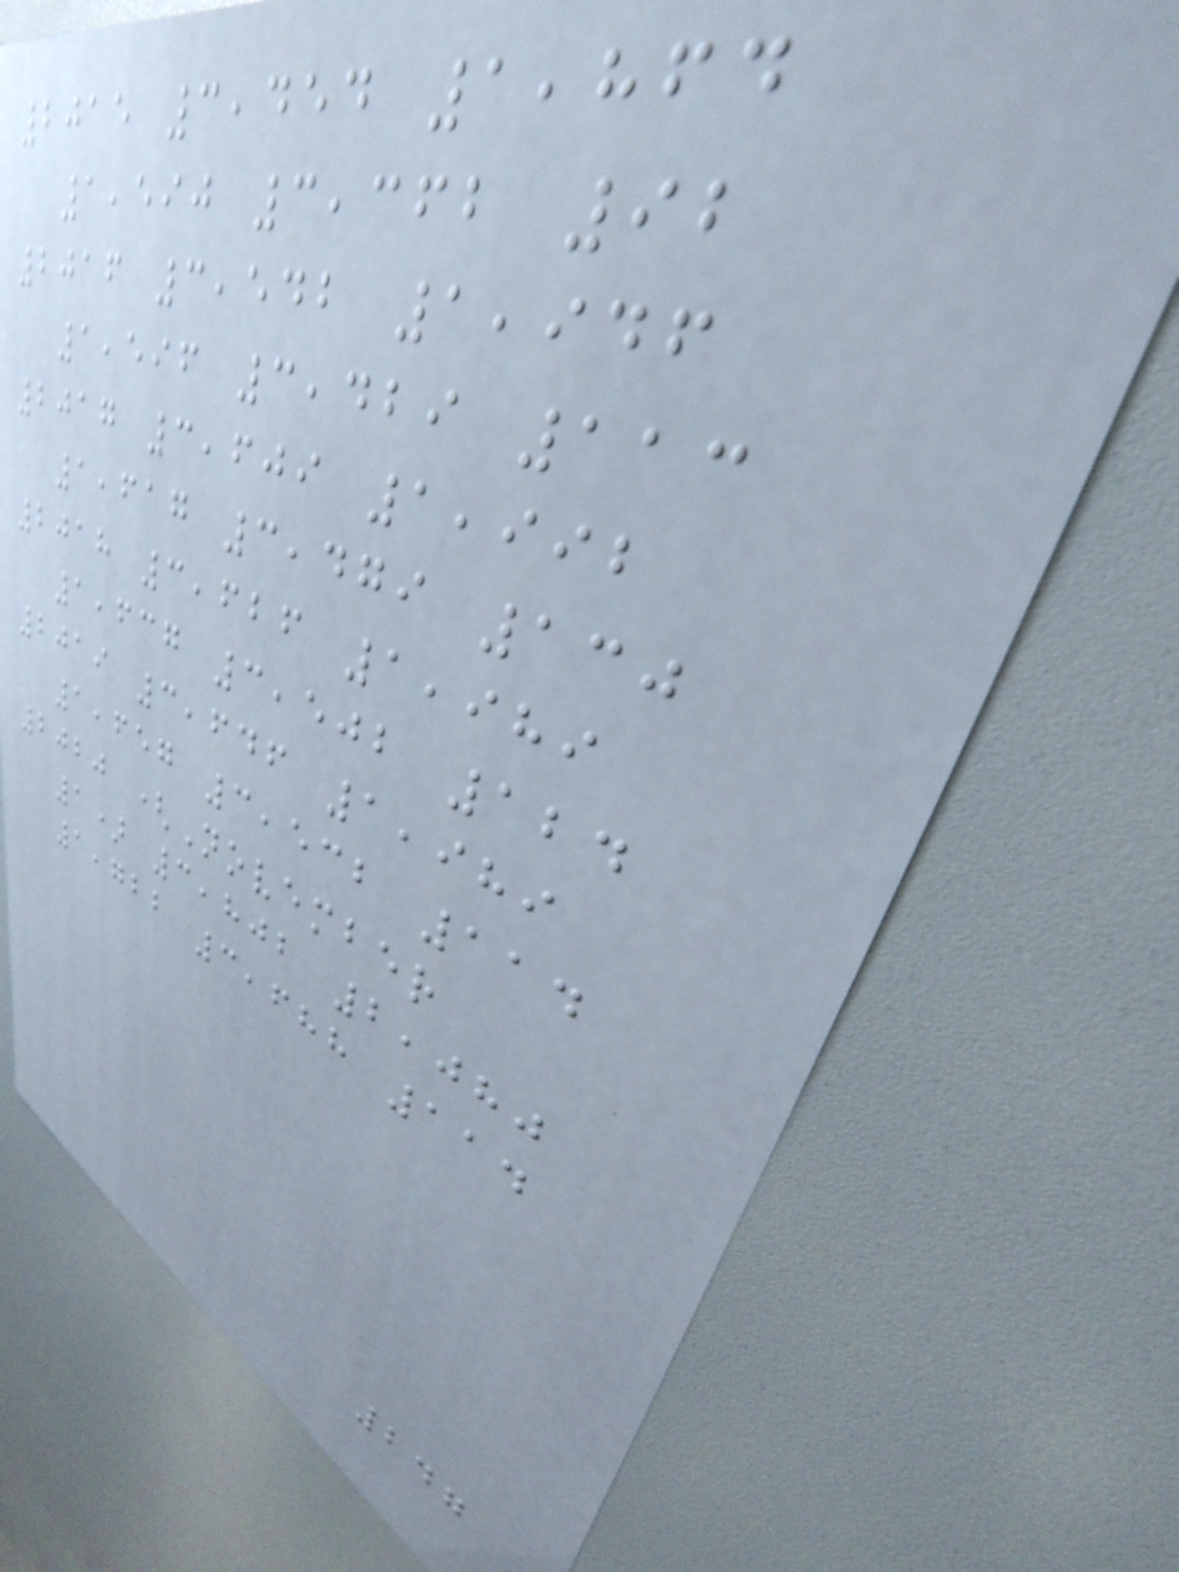2015 3,454 1,864
1,590 3,362 92
2016 3,542 1,946
1,596 3,429 113
2017 3,609 1,992
1,617 3,479 130
2018 3,626 1,989
1,637 3,502 124
2019 3,646 1,989
1,657 3,532 114
2020 (November
1) 3,802 2,080
1,722 3,688 114
247
